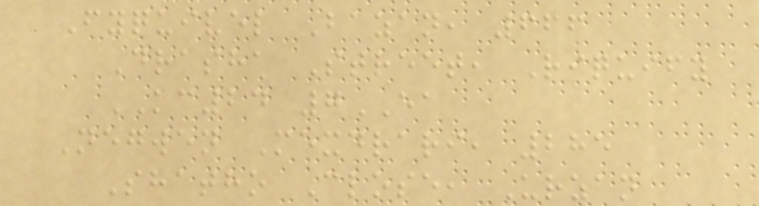Fyquivel Bazan, 666
Drasha Street, Riquify
KC24 7EA
Negwen Mexdrari, 285
Shatho Close, Urzan
